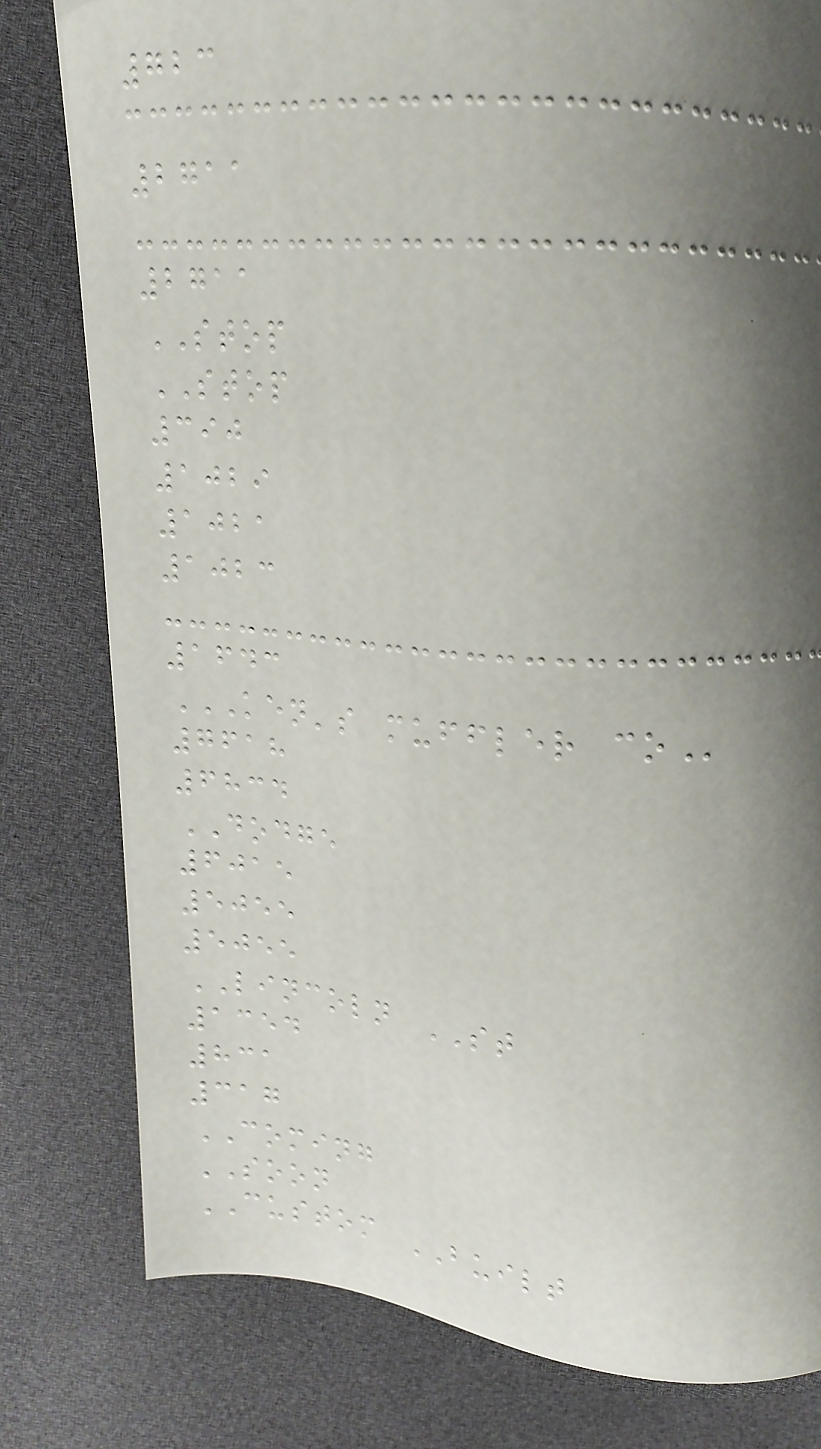723
2711
2711
STOP
STOP
390
1029
1021
1023
1643
KEN'S MUFFLER CO
7618
6834
DODGE
6015
5055
5055
LINCOLN ST
1354
831
317
COMING
SOON
CUSTOM BUILT
